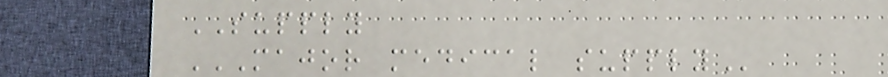SUPPLY
MAJOR MEDICAL SUPPLY
